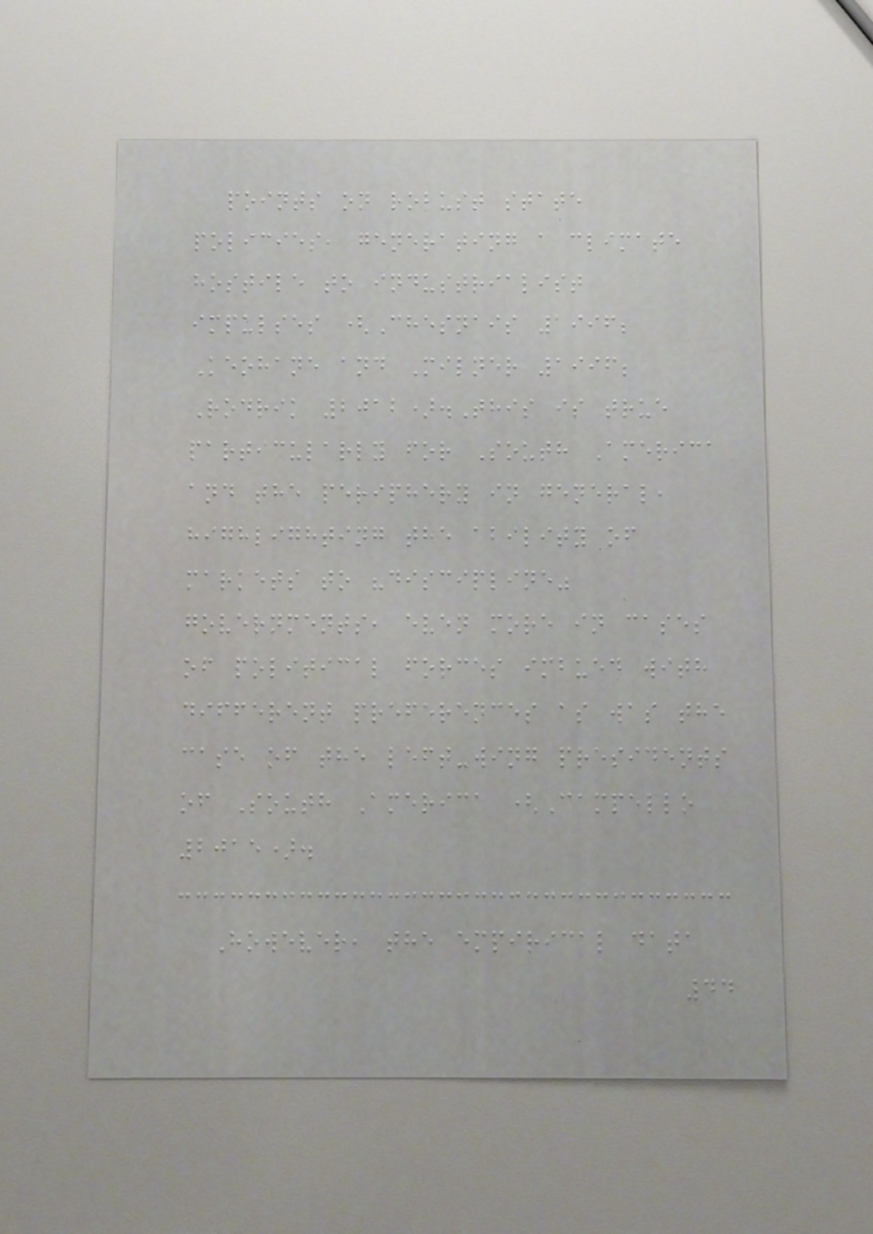points on robust state
policies, generating a climate
hostile to industrialist
impulses (Chesnais 1996;
Keohane and Milner 1996;
Rodrik 2012).This is true
particularly for South America
and the periphery in general,
highlighting the ability of
markets to "discipline"
governments, even more in cases
of political forces imbued with
different preferences as was the
case of the left-wing presidents
of South America (Campello
2015).
However, the empirical data
44
